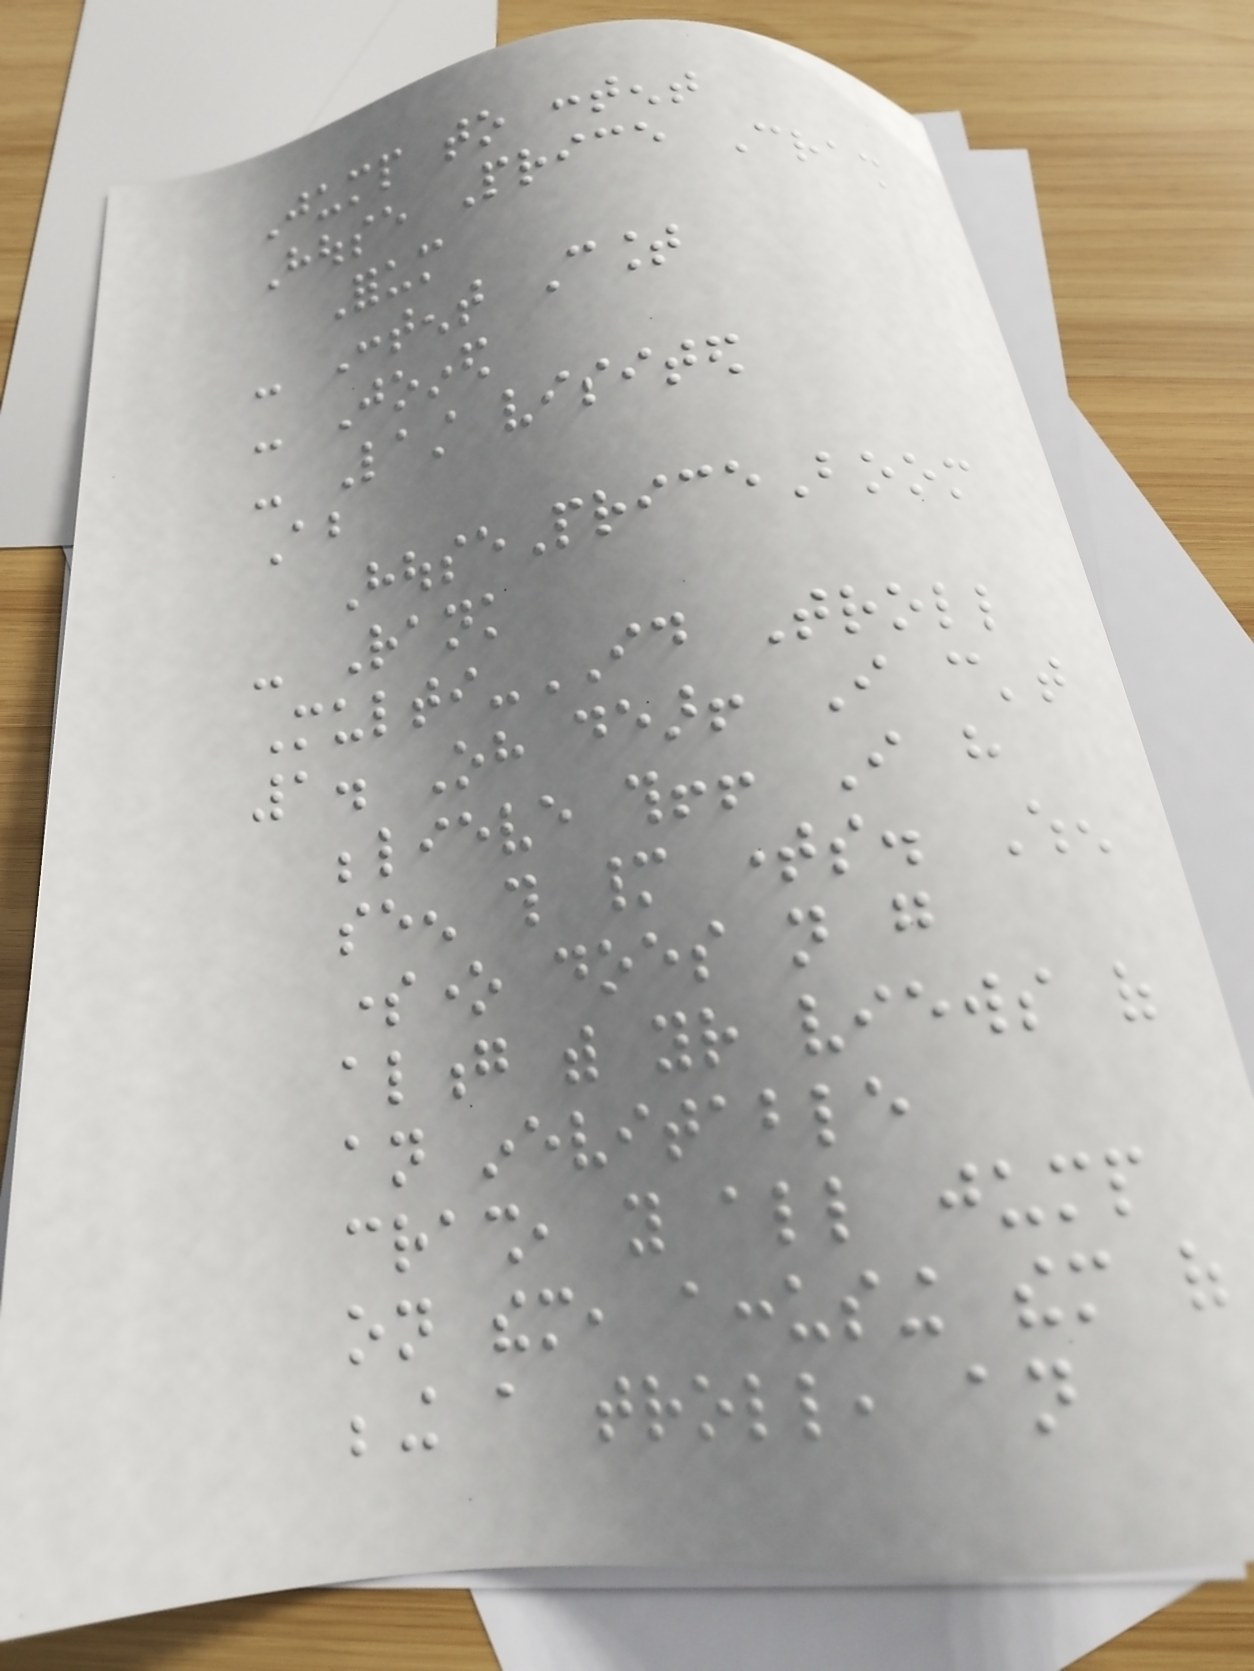Jump to content
House Price Crash
Forum
- Content Count
- Joined
- Last visited
About
HousePriceBoom
- Rank
Multi-ID Troll
1. Oh dear! I can't
believe this!! I have
seen this many times. When
someone does not go
along with your views of
an inevitable
crash, you all jump
on them, accusing them of
being a troll, an
